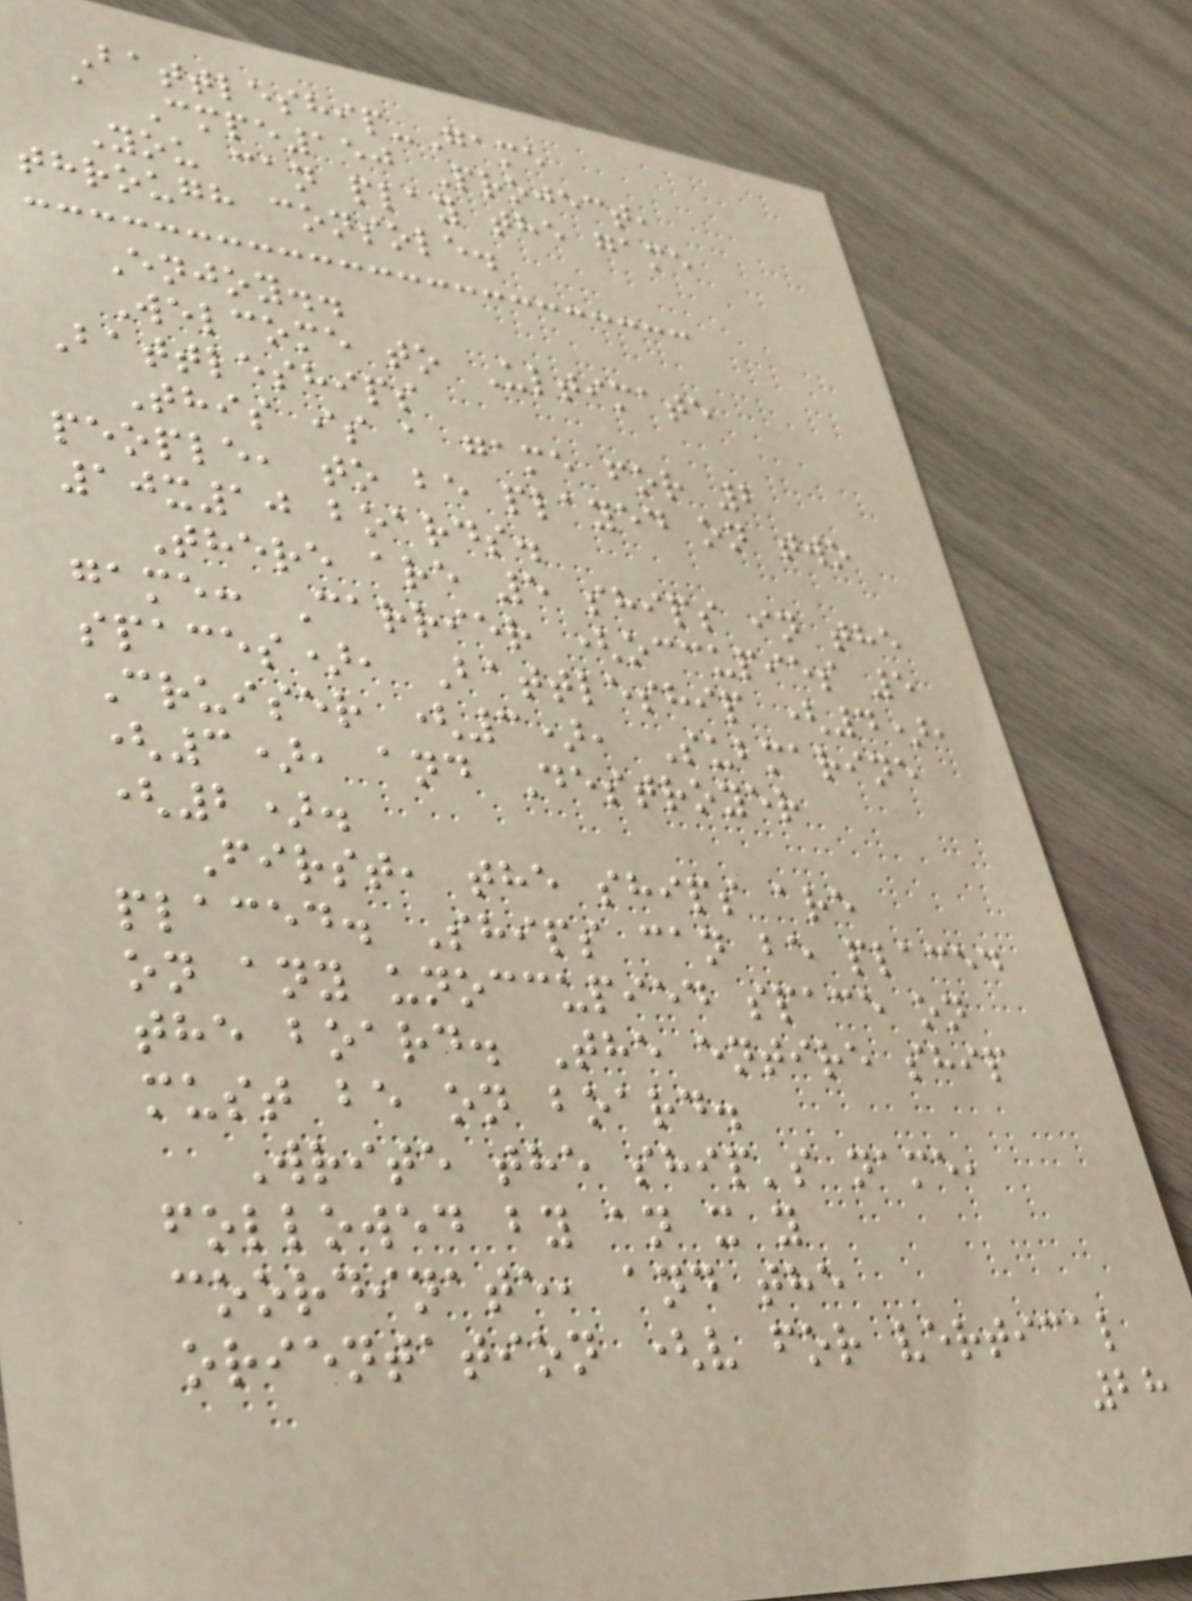Battleship-Game
a Cmpe150 Project,
You can play the game
through console.
Enjoy..
Welcome to Ultimate
Battleships
This is a game for 2
people, to be played on two
10x10 boards.
There are 5 ships in the
game: Carrier (occupies 5
spaces), Battleship (4),
Cruiser (3), Submarine
(3), and Destroyer
(2).
First, the ships are
placed. Ships can be placed
on any unoccupied space on
the board. The entire ship
must be on board.
Write the ship's name,
followed by an x y
coordinate, and the
orientation (v for vertical
28
